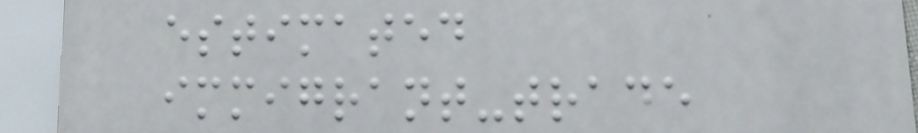estimated
immigrant-trade
